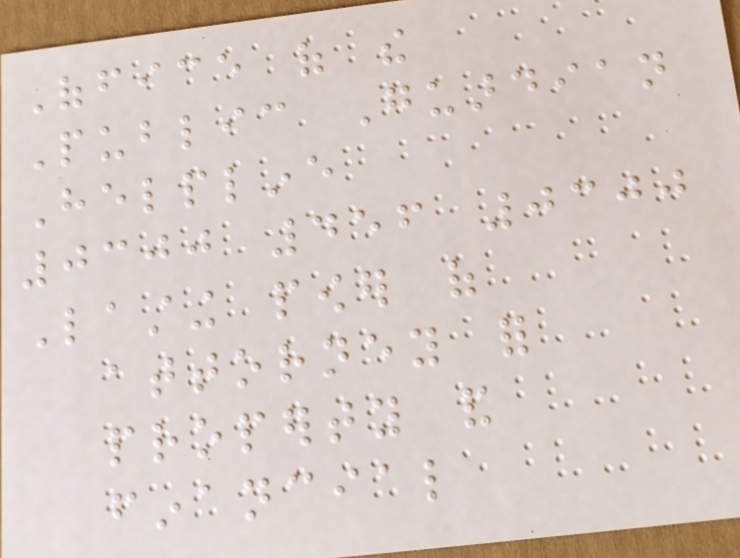Office of the
Public Guardian
Helpline
0300 456 0300
Lasting power of
attorney for
property and
financial
